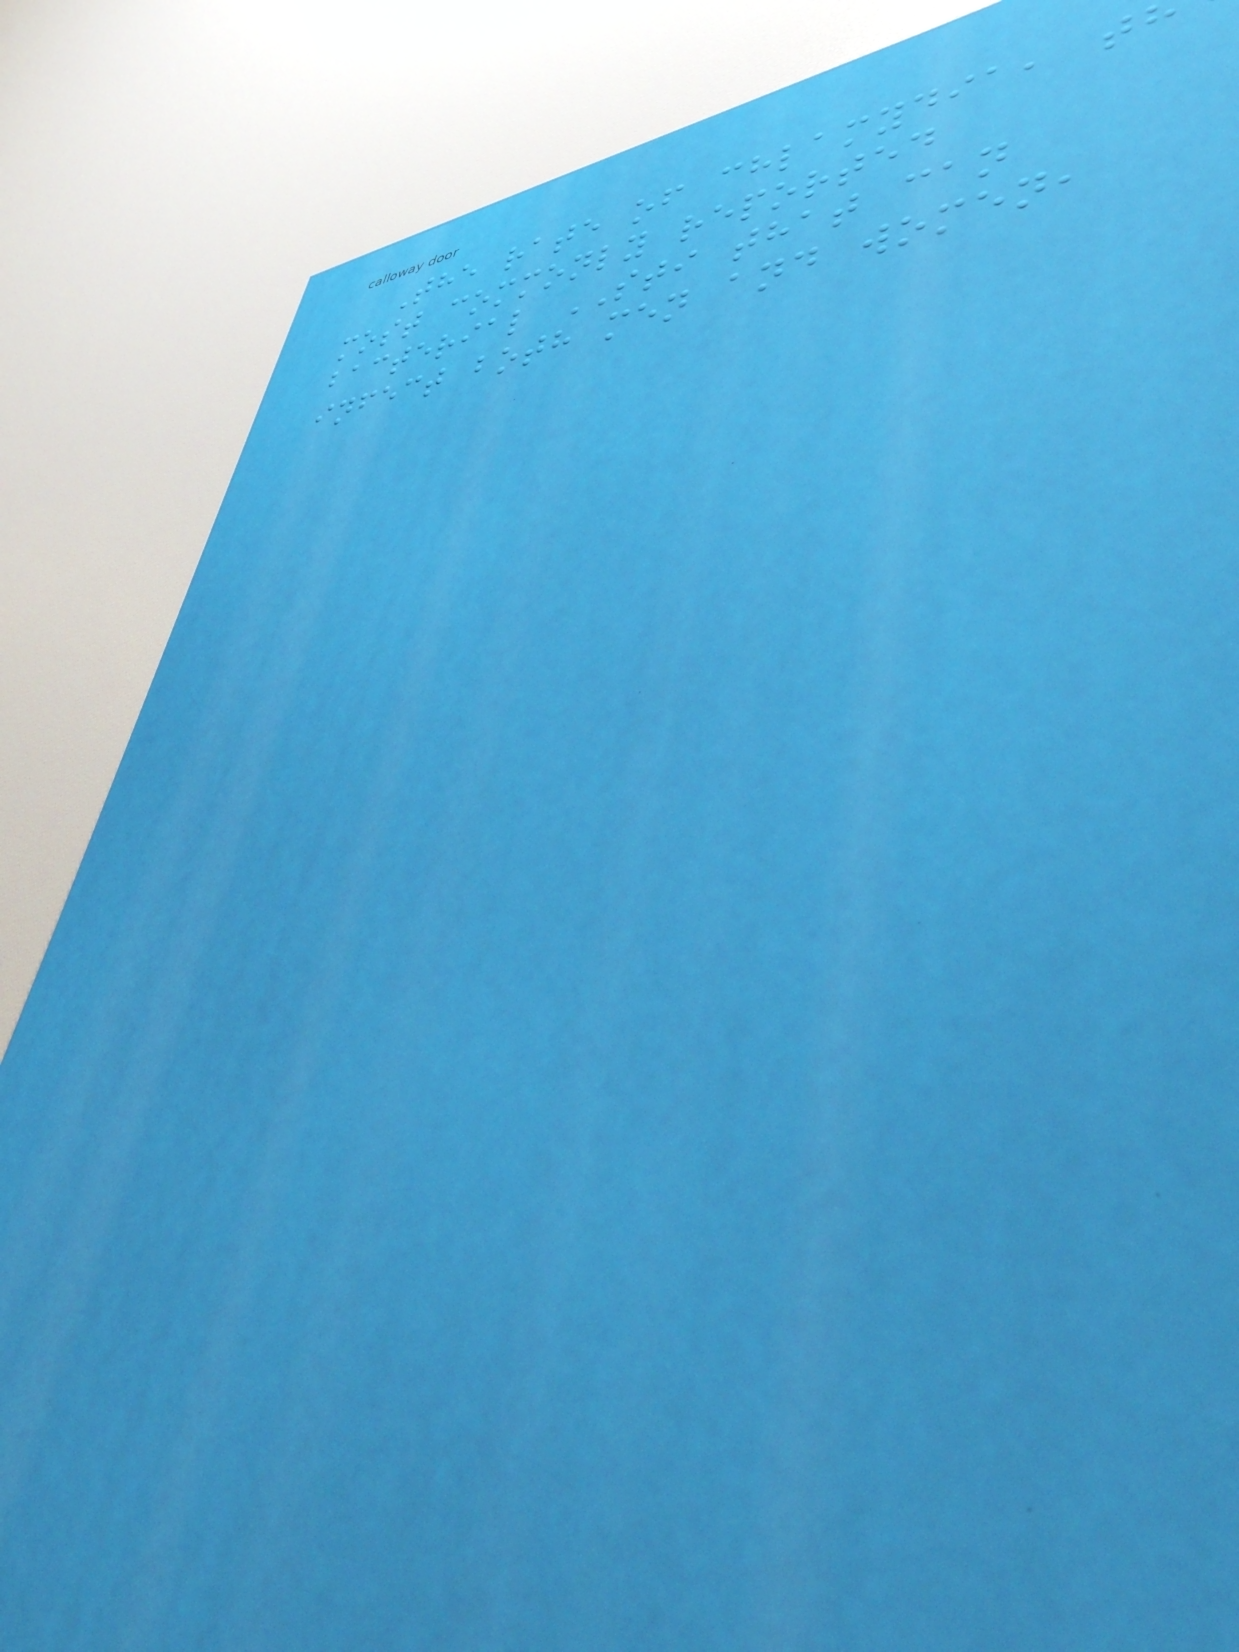The rate of chlamydia, t
most commonly reported
bacterial STI that can
infect both men and women,
